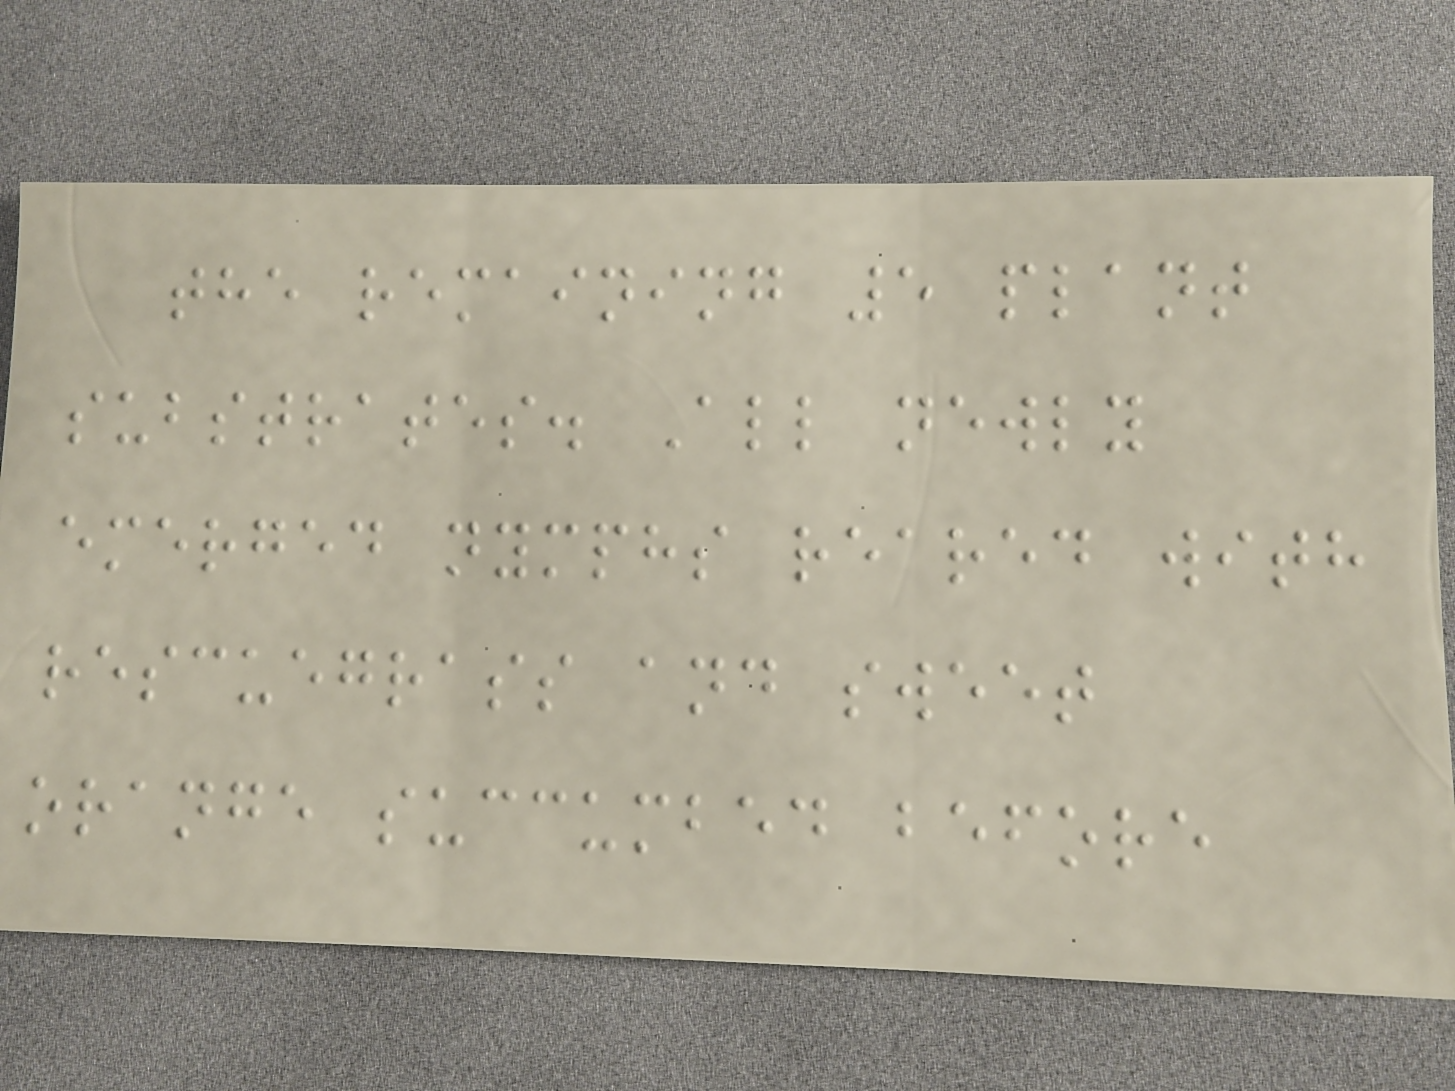the remaining 5 plant
substrates. All newly
emerged nymphs reared with
rescuegrass and sweet
orange succumbed before
